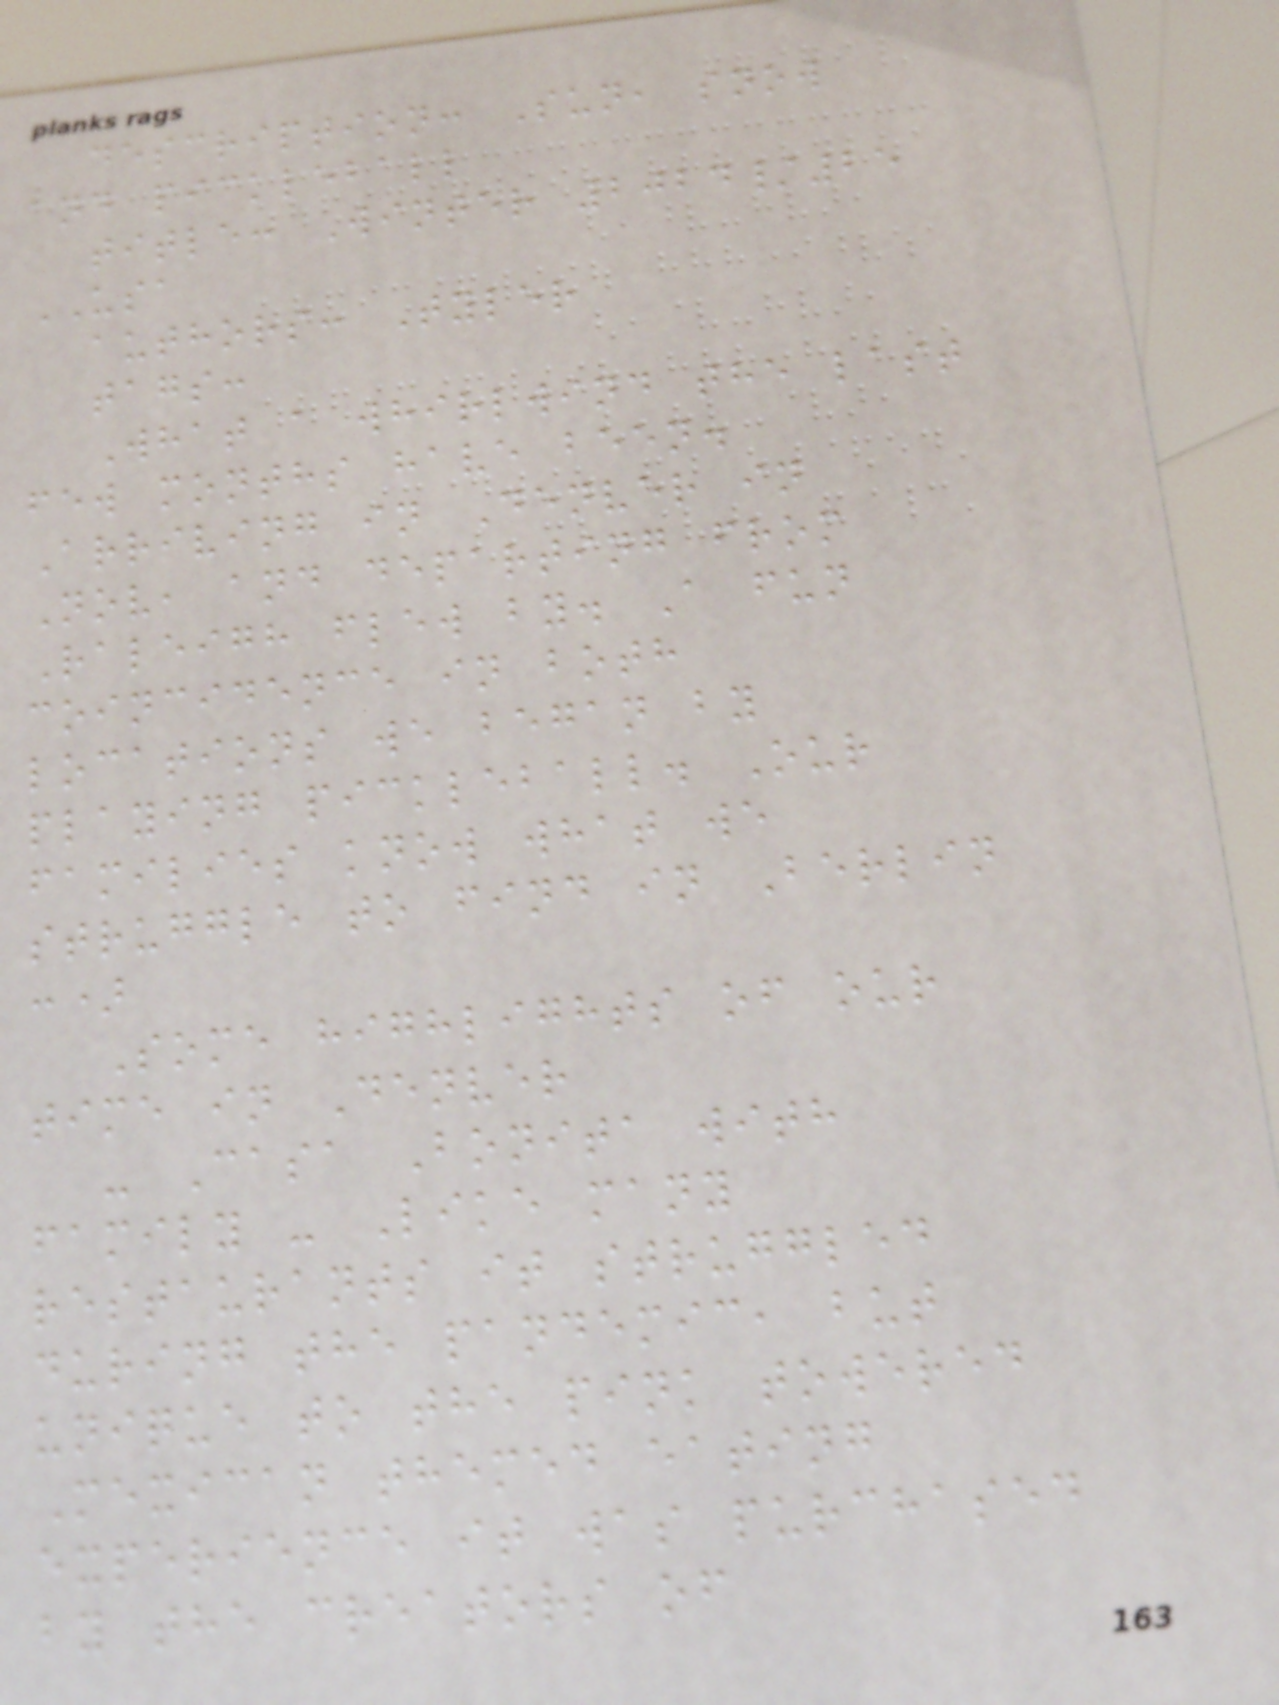description: Sun, snow
and pickleball
title: Winter 2024/25
USA
authors: Tyler
tags:
What a whirlwind the last
few months have been.
Arriving in Denver in
Nov, and departing from
Raleigh flew by. A fun
coincidence in both
locations we began by
playing pickleball. Our
families know what we
struggle to find in Berlin
:)
Some highlights of our
time in Denver
- Casa Bonita with
family - Like many
restaurants it struggled
during the pandemic, but
unique to the pink towered
Mexican themed eating
experience it was purchased
by the creators of
